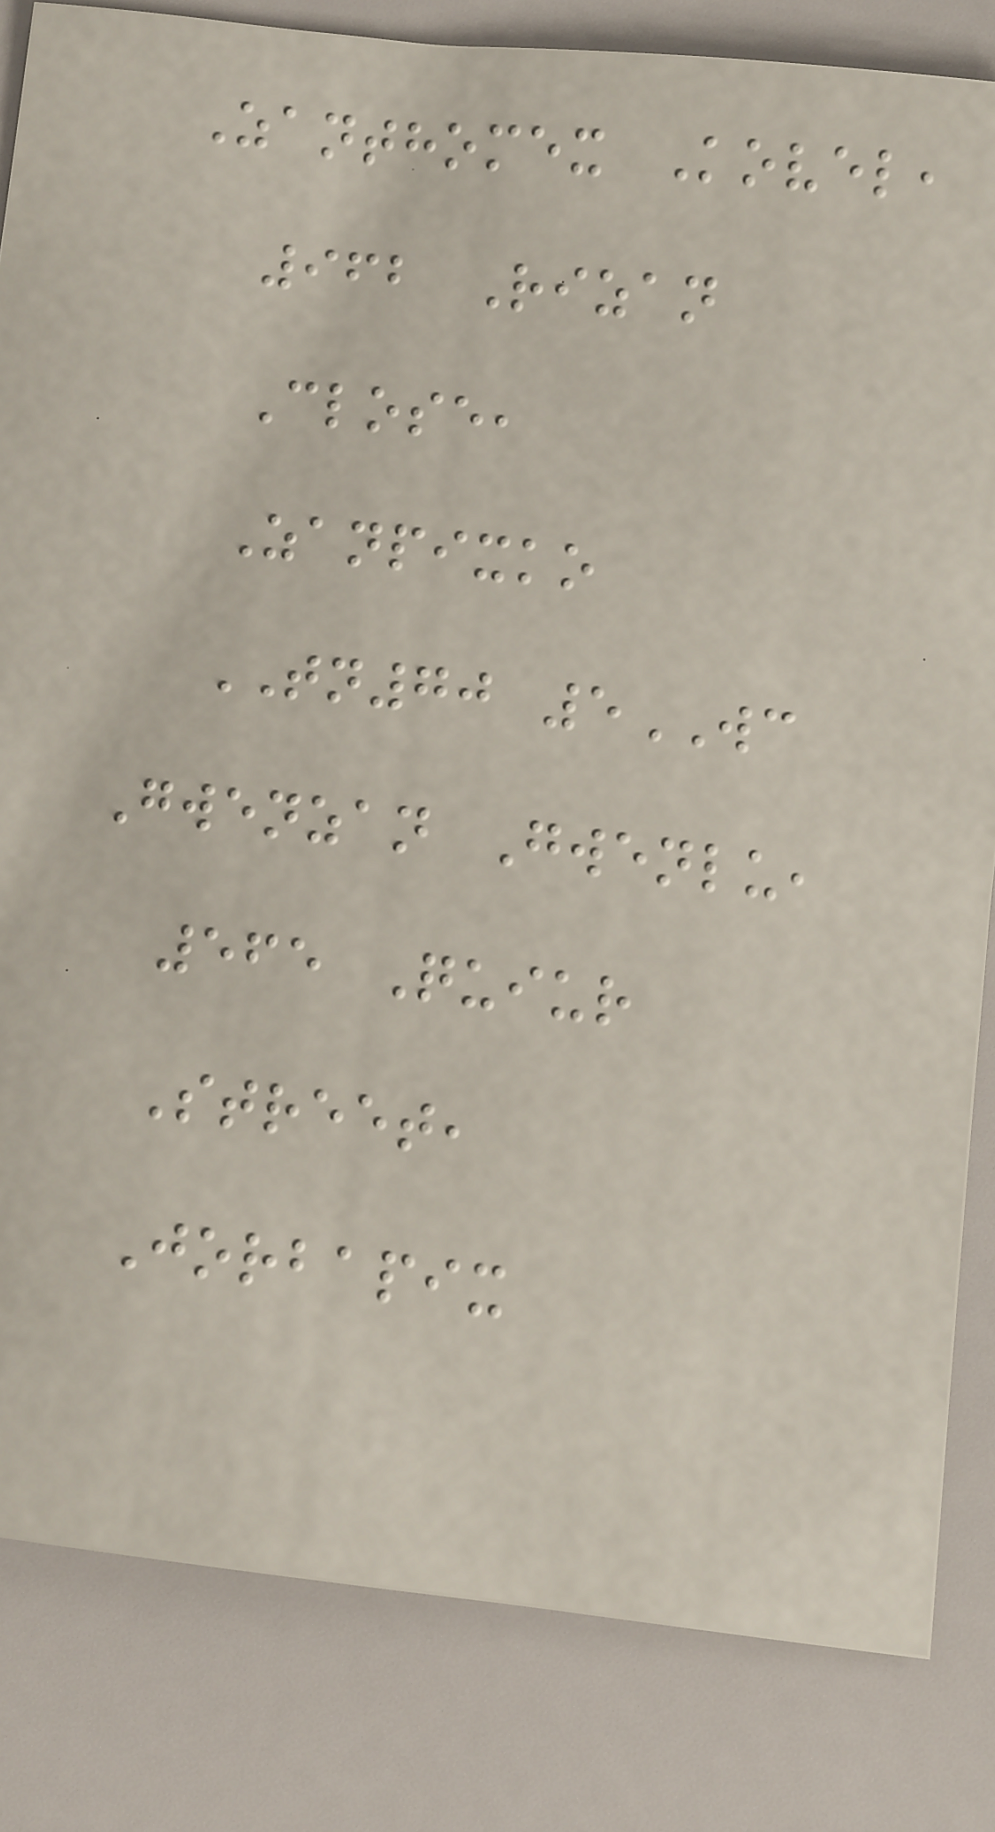Zanthomex Kovel,
962 Rizan
Close,
Zanpixko
TN70 5WC
Gwenzan Gwenlu,
565 Quiur
Street,
Jorbapix
